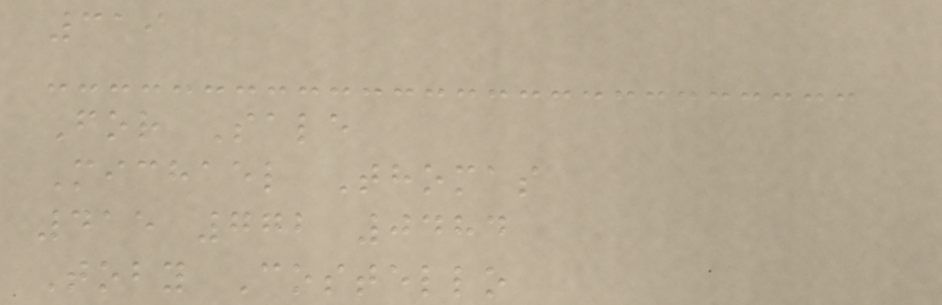319
For Sale
Michael Thomas
415 772 0484
Toby Costello
